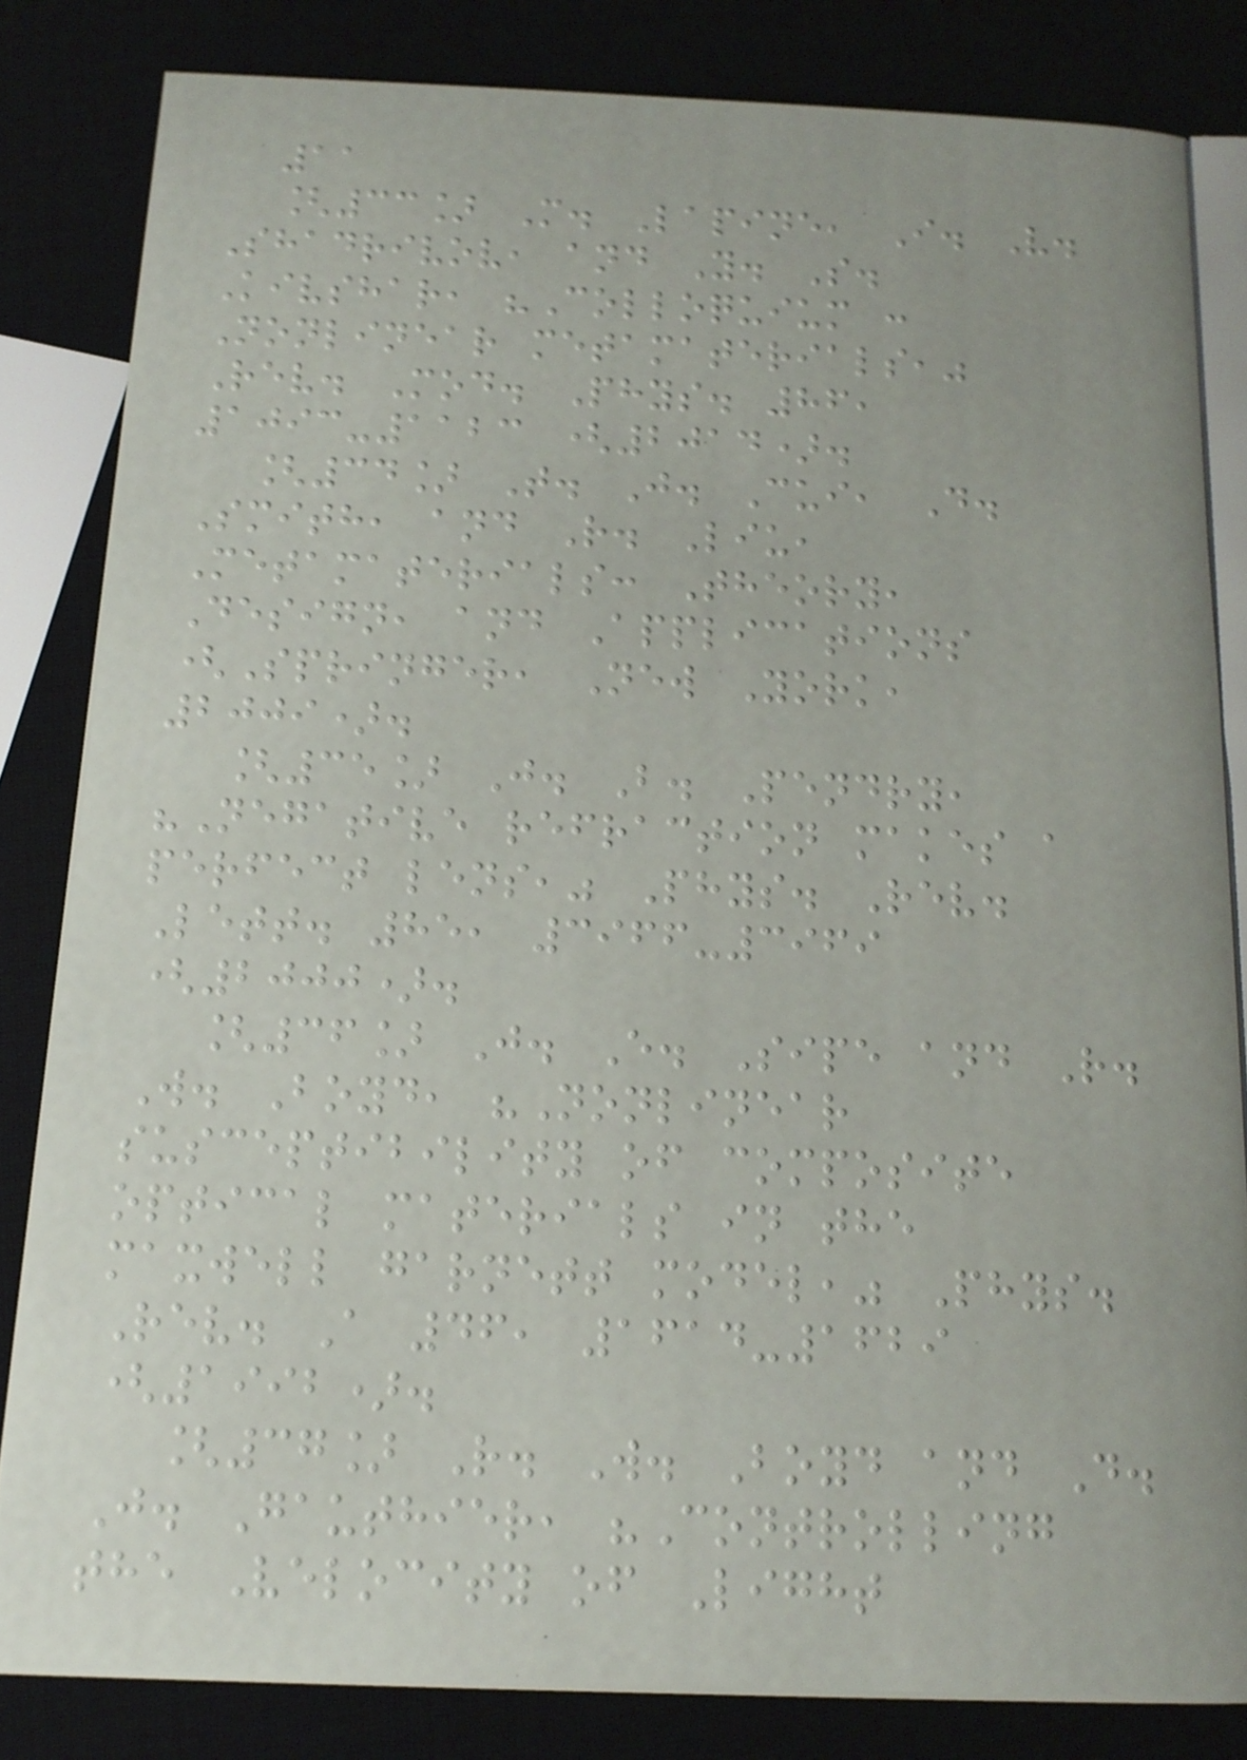11
[33] M. Lapine, I. V.
Shadrivov, and Y. S.
Kivshar, "Colloquium :
Nonlinear metamaterials,"
Rev. Mod. Phys. 86,
1093-1123 (2014).
[34] T. J. Cui, D.
Smith, and R. Liu,
Metamaterials: Theory,
Design, and Applications
(Springer, New York,
2009).
[35] J. B. Pendry,
"Negative refraction makes a
perfect lens," Phys. Rev.
Lett. 85, 3966-3969
(2000).
[36] J. E. Sipe and R.
W. Boyd, "Nonlinear
susceptibility of composite
optical materials in the
maxwell garnett model," Phys.
Rev. A 46, 1614-1629
(1992).
[37] R. W. Boyd and D.
J. Gauthier, "Controlling
the Velocity of Light
